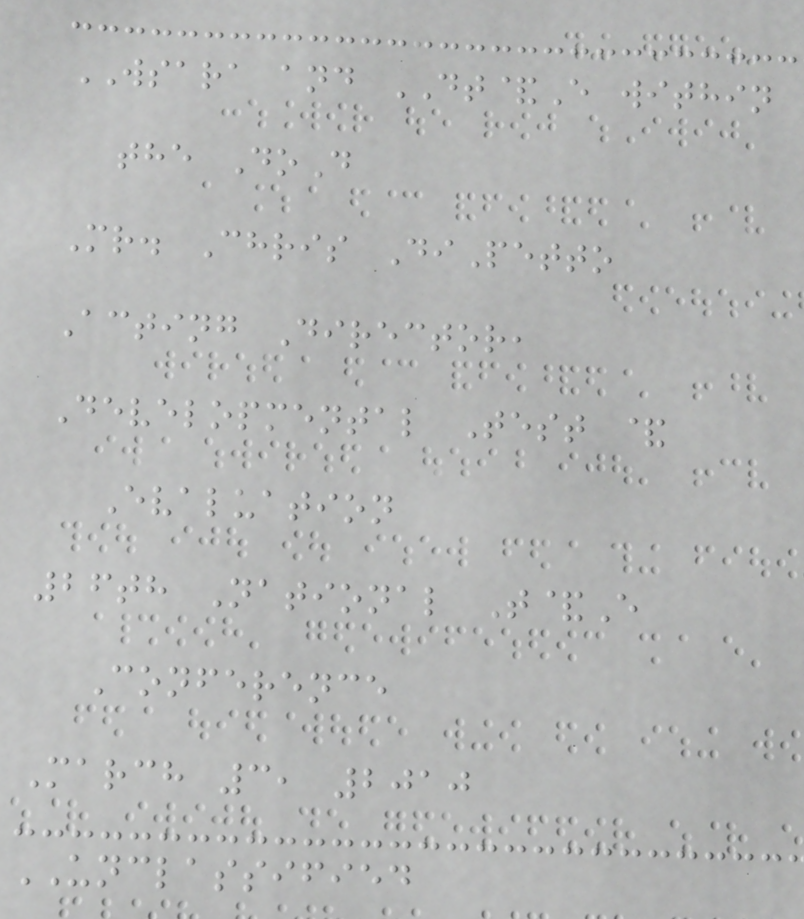WSARA and DT&E within
the DoD
Mr. Chris DiPetto
Acting Director,
Developmental Test &
Evaluation
26th National T&E
Conference
March 3, 2010
UNCLASSIFIED
